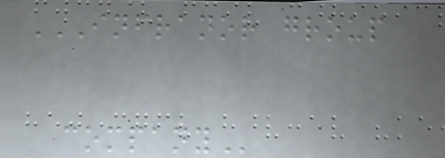INFRANOR GROUP
COMPANY
